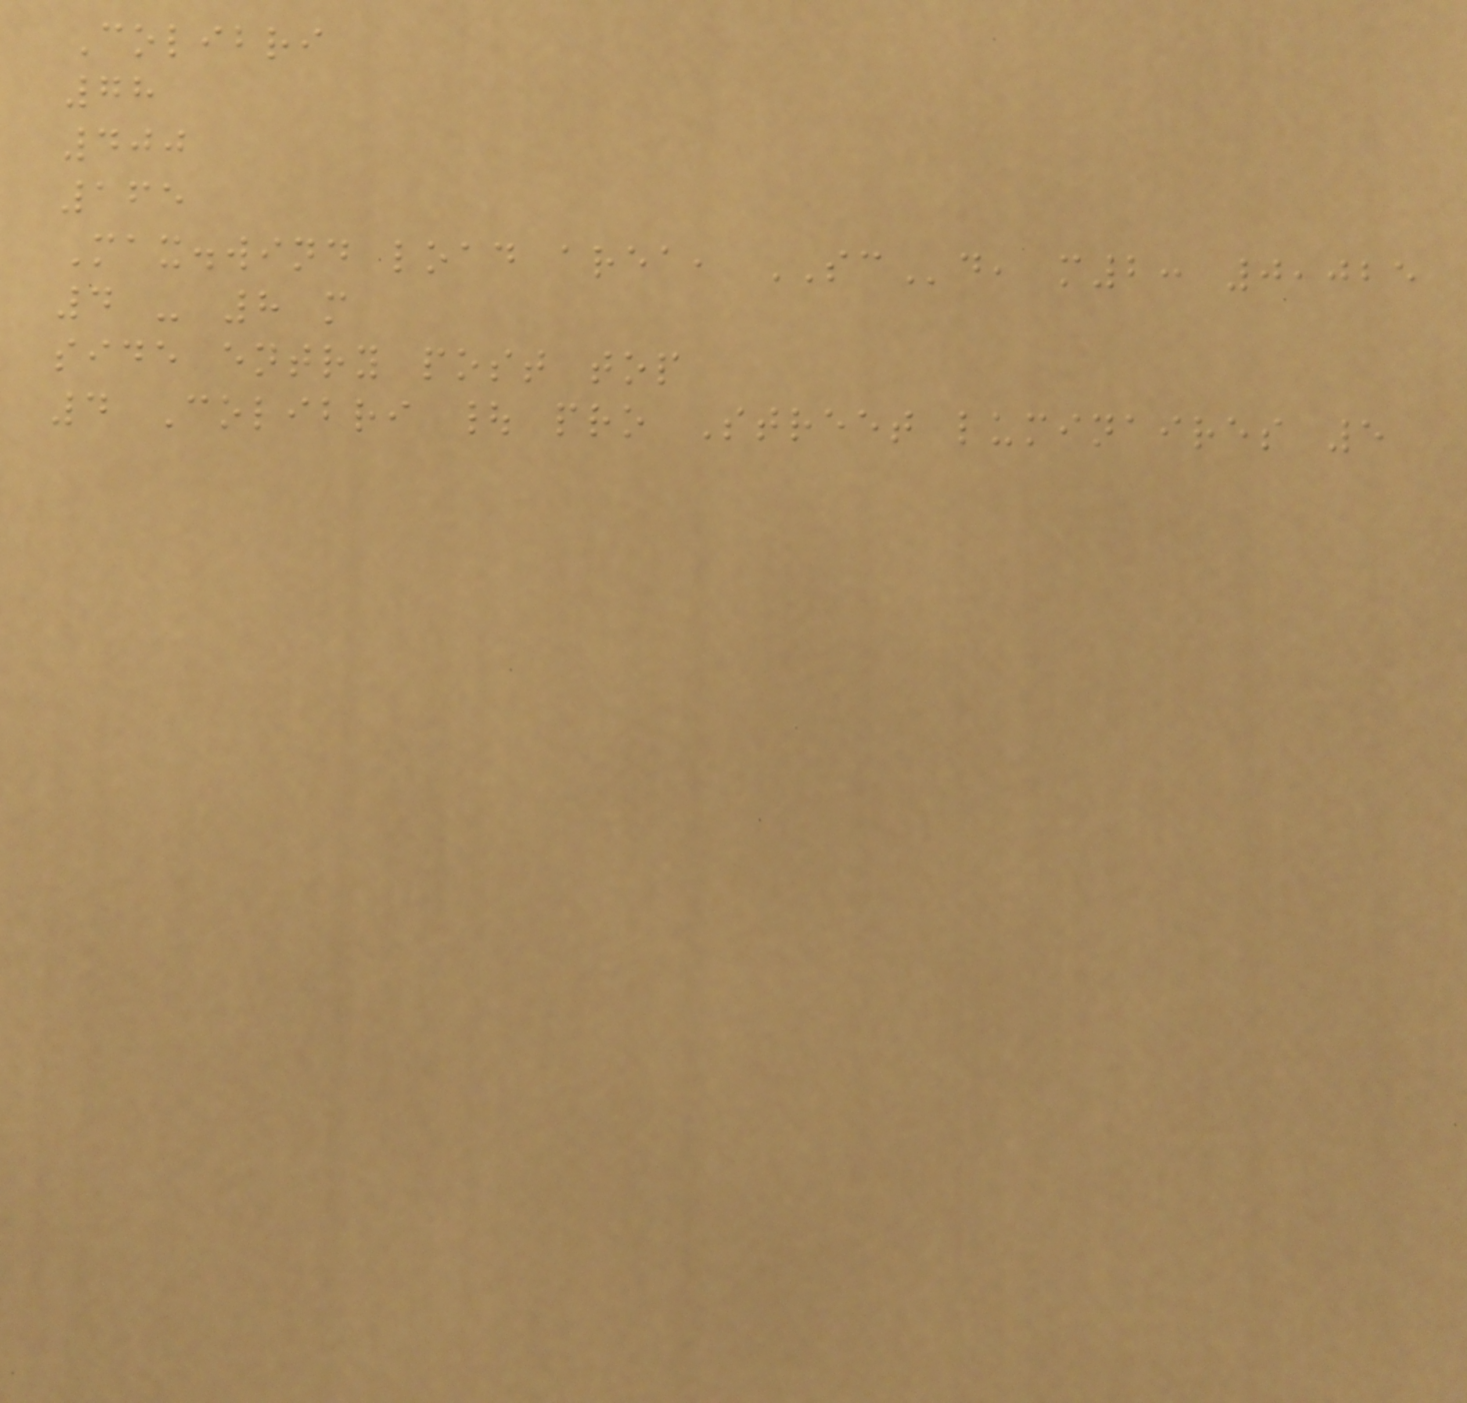Colibri
78
400
165
Max.wind load area, SCd, m2: 0,025
4 - 8 m
side entry post top
4 Colibri | pro Street luminaires 5
